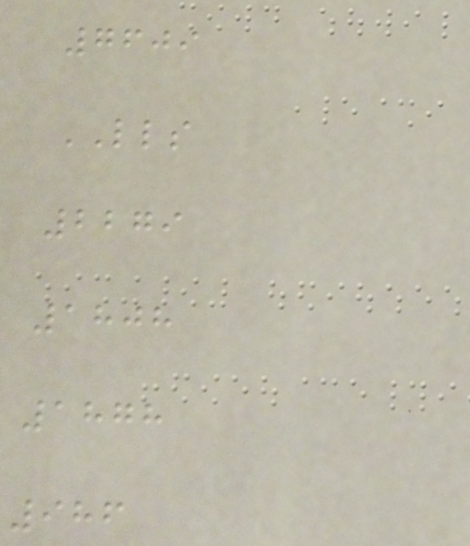7609
LLS
2279
1808
1878
986
